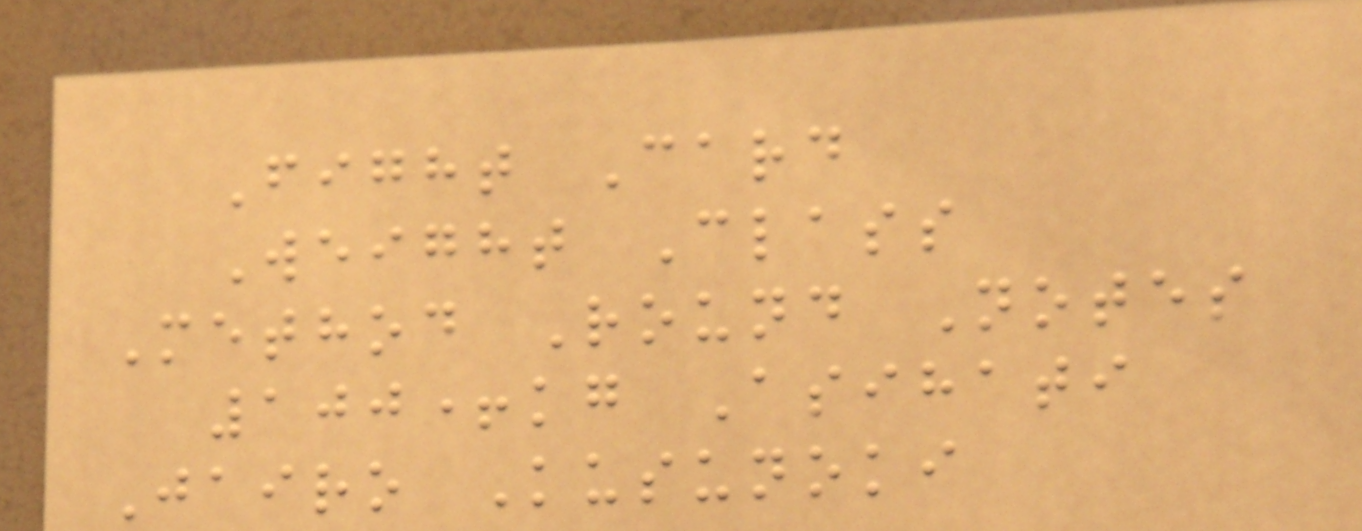Fight Card
Weight Class
Method Round Notes
100+kg Asihati
Jairo Kusunoki
